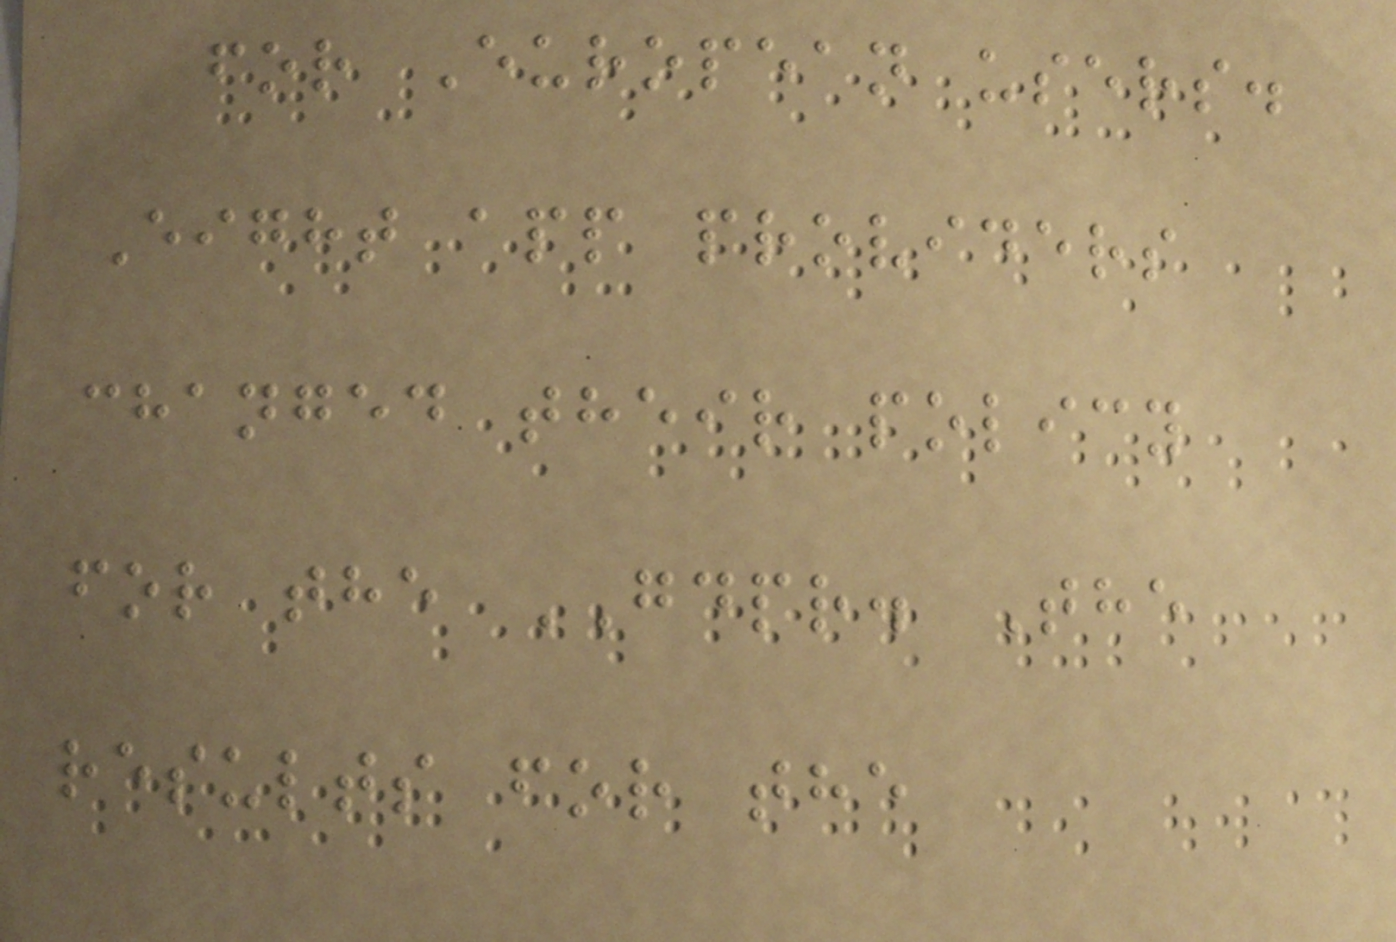for European users.
Eight app providers
changed their policy
for the GDPR. The
results for the
